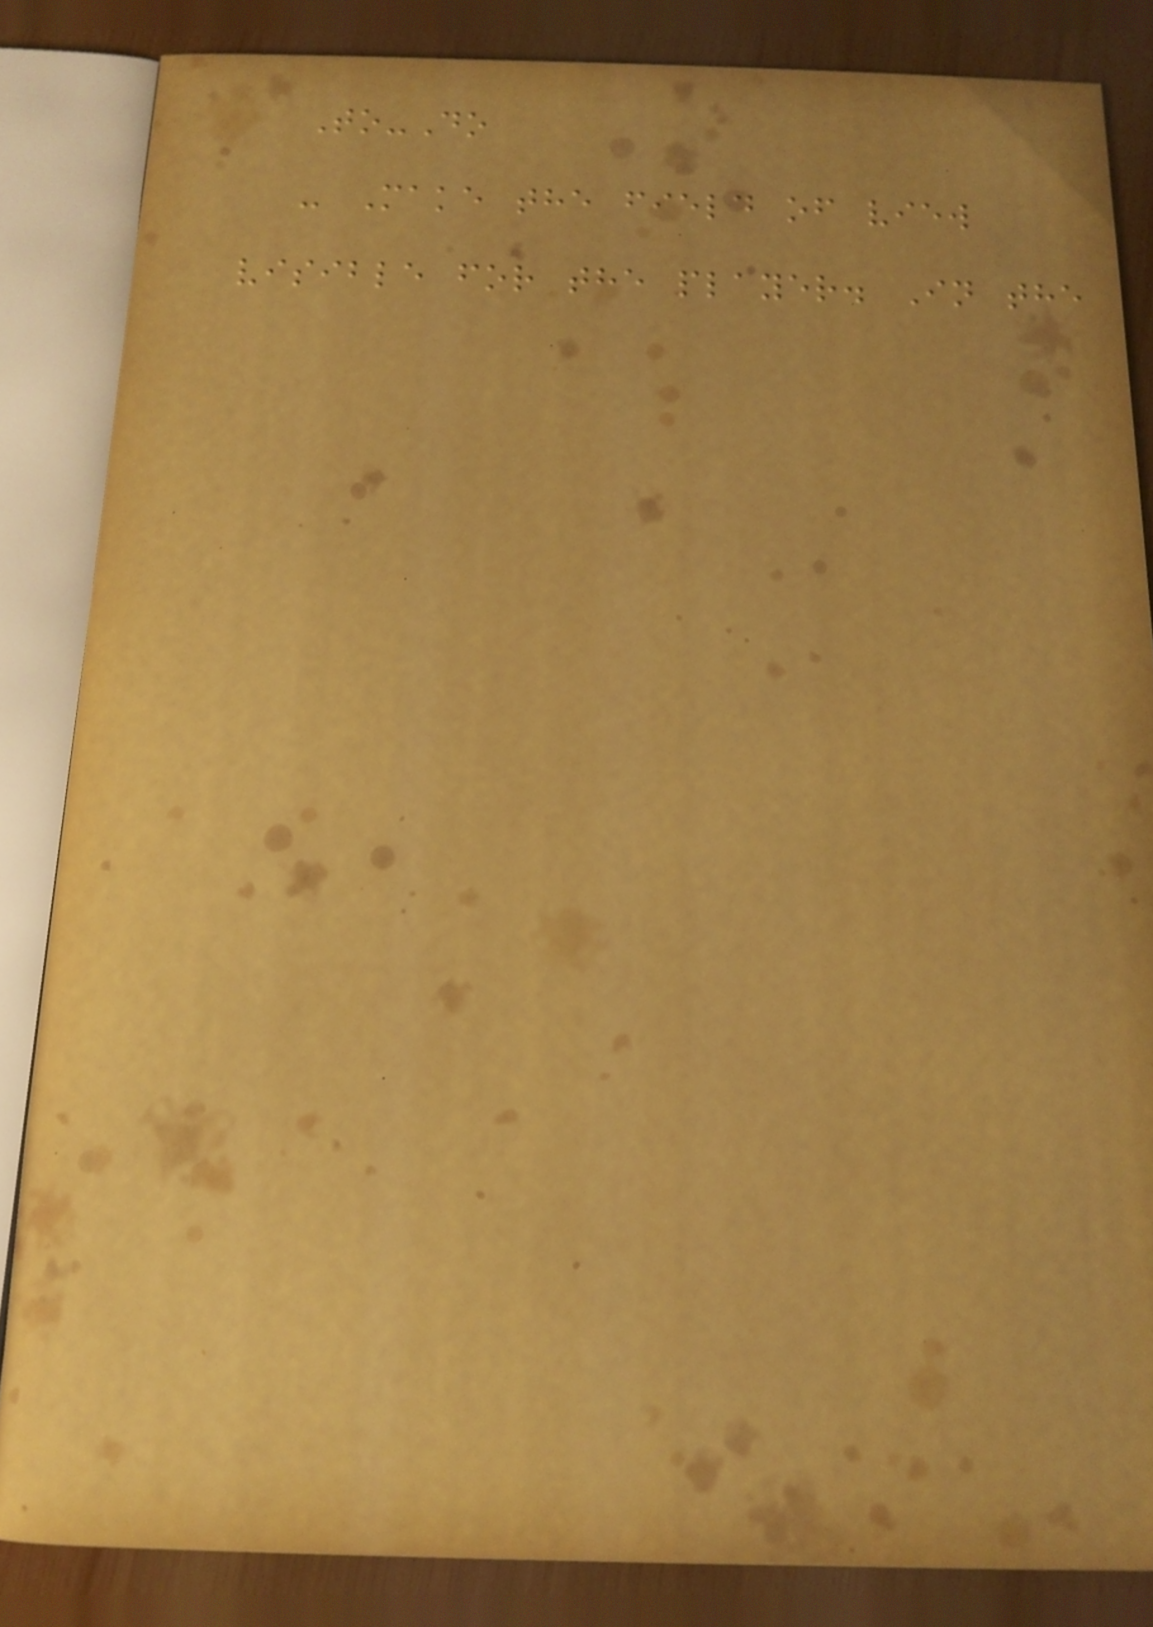To-Do
- Make the field of view
visible for the player. In the
